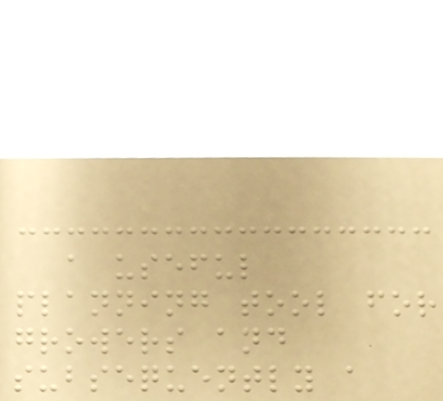a useful
planning tool for
growers and
subsequently a
